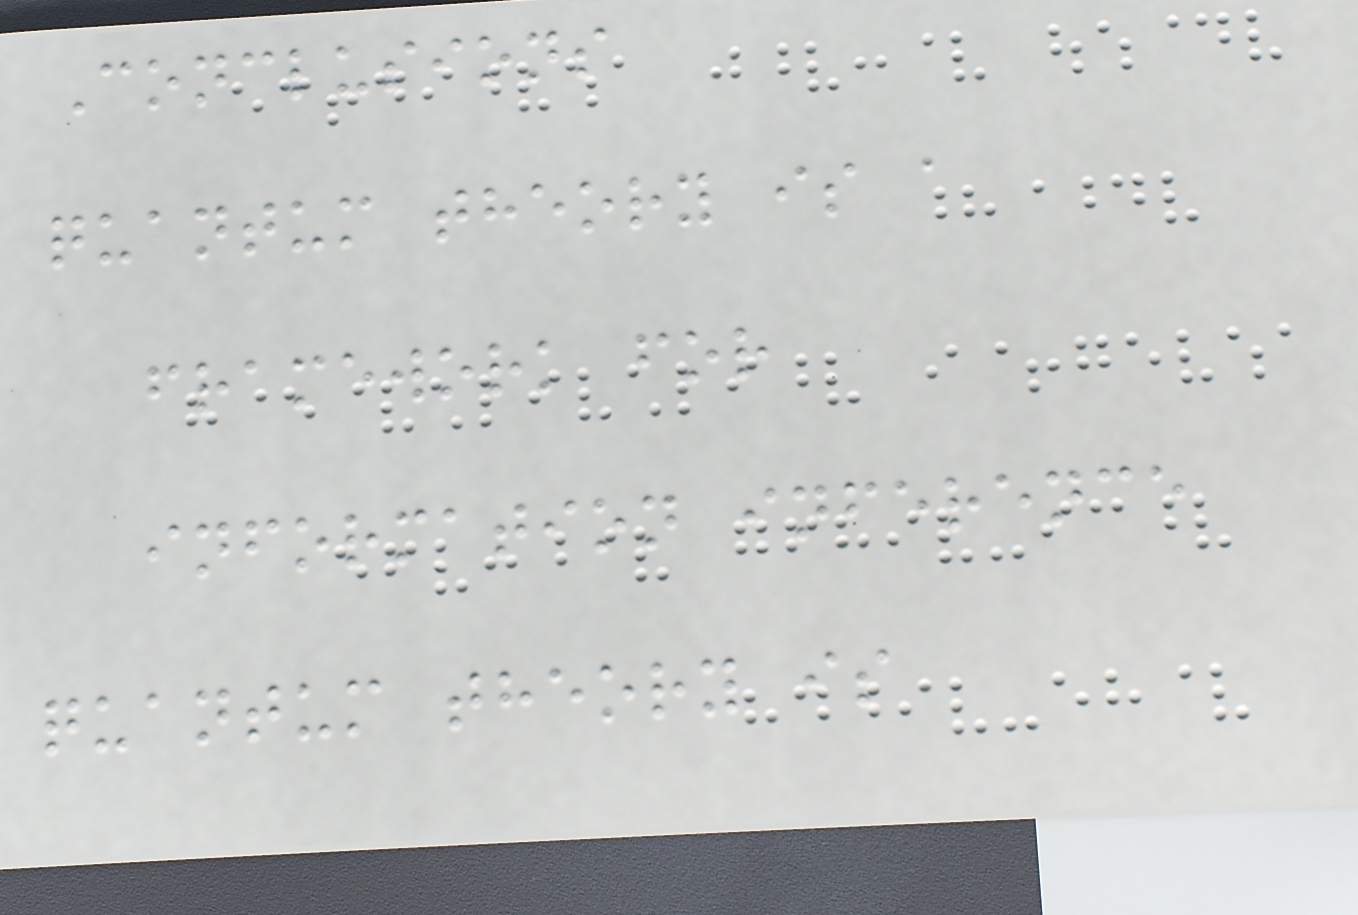Conclusions
quantum theory is a
framework for
information inference
quantum theory is
